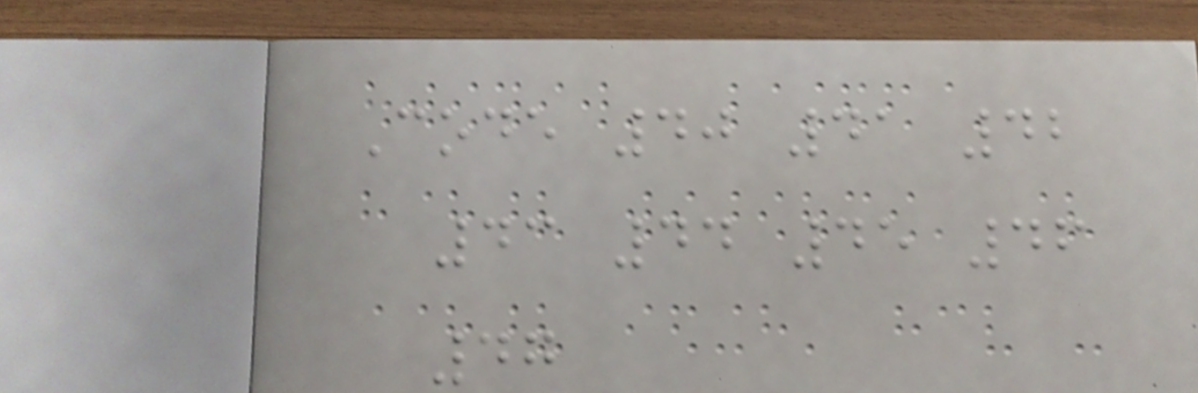Code 40 41 42
43 44 45 46
47
